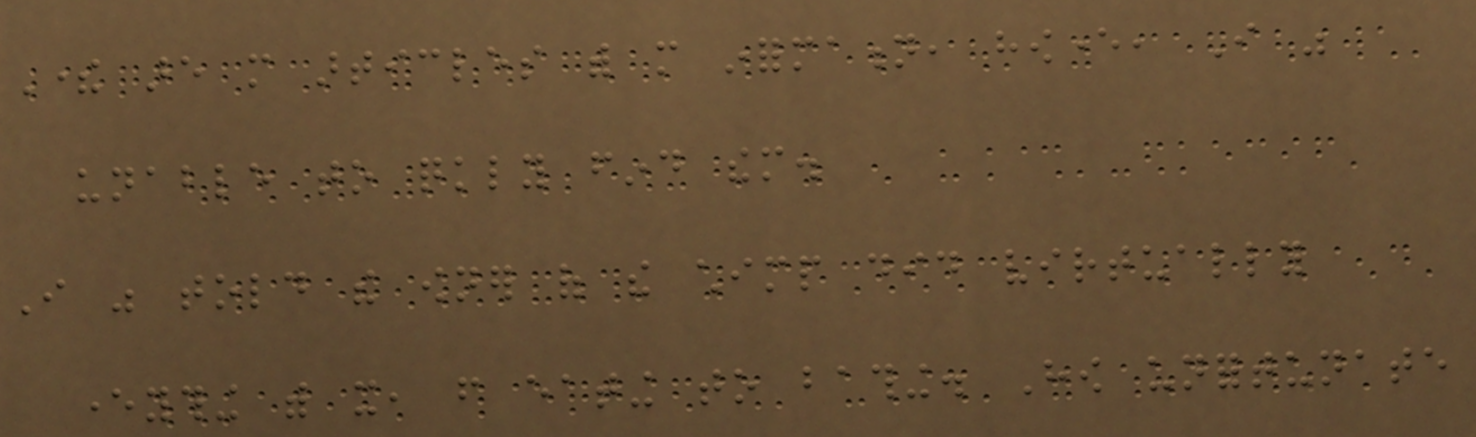There are more articles with more information, however, I was
unable to quickly find them.
I was told the owner of the chimp did virtually
everything with it, from eating to bathing. How unfortunate
